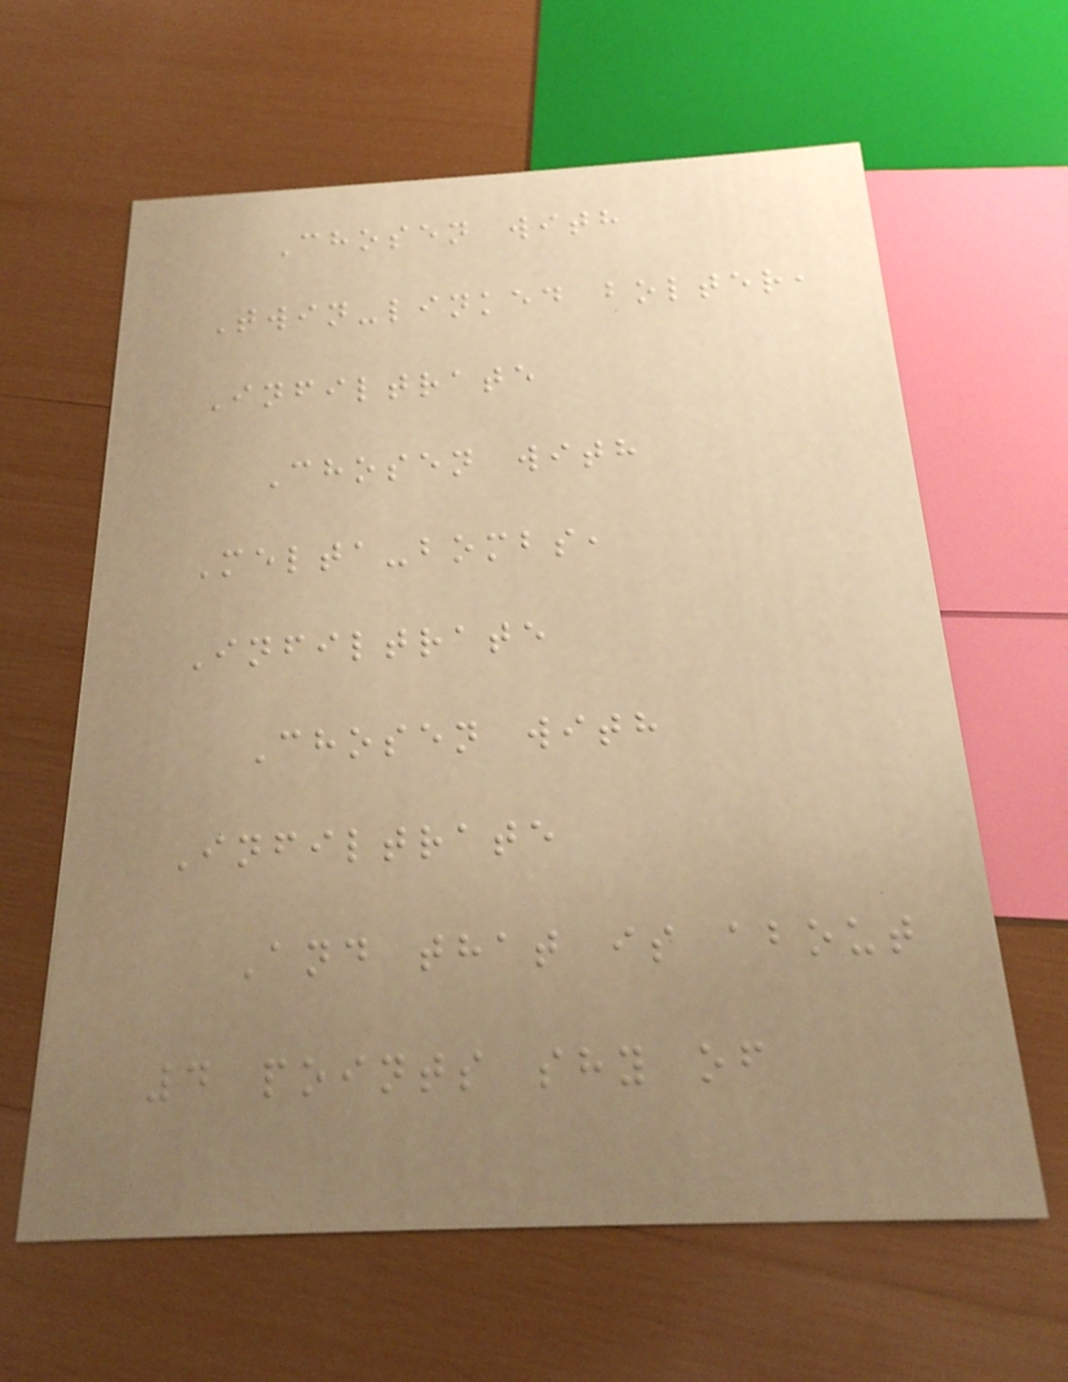Chosen with
Twin-linked bolter,
Infiltrate
Chosen with
Melta-bombs,
Infiltrate
Chosen with
Infiltrate
And that is about
4 points shy of
